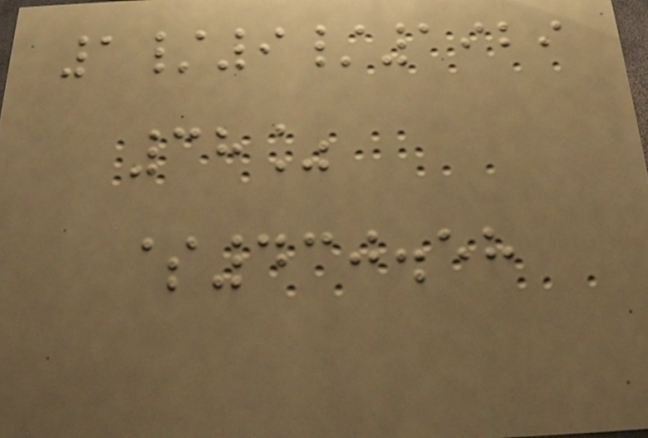1/9/1929
38%
$430.58
